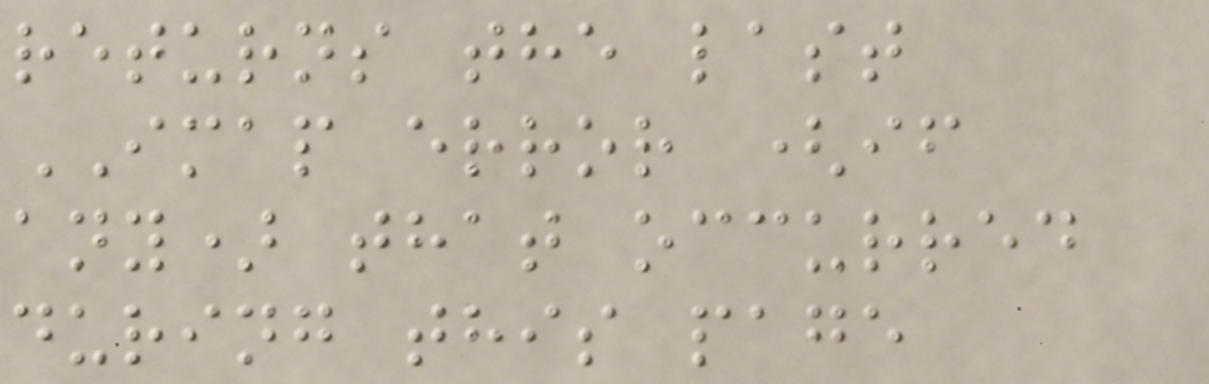returns the last
IMAP error (if
any) that occurred
during this page
